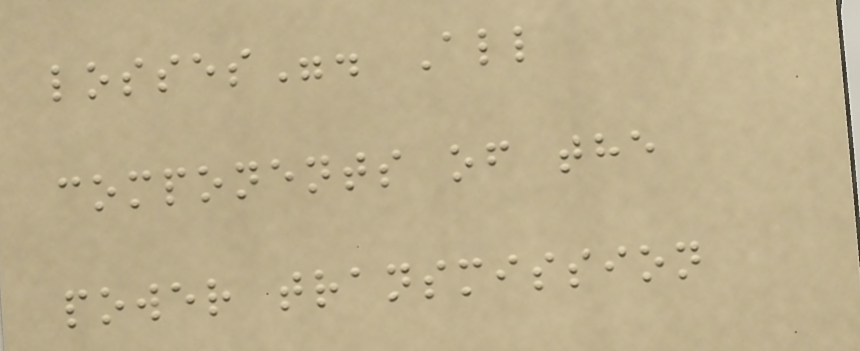losses". All
components of the
power transmission
